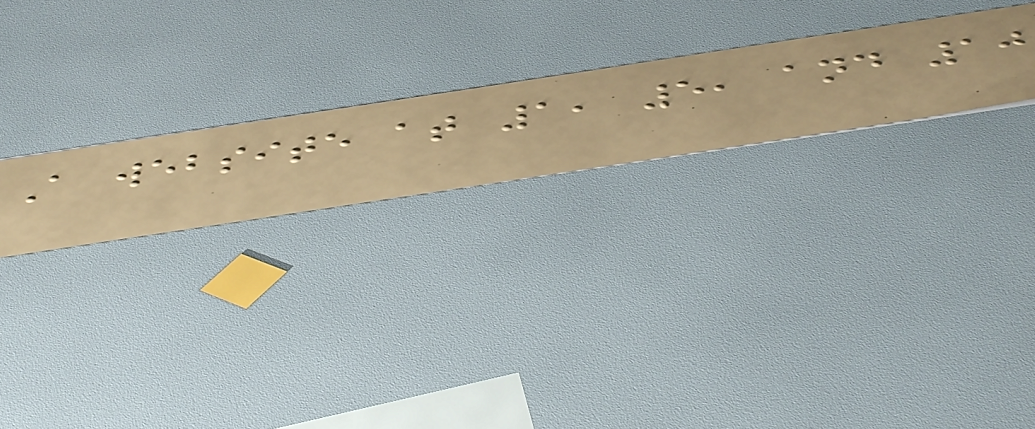A website at 1, 5, and 10
